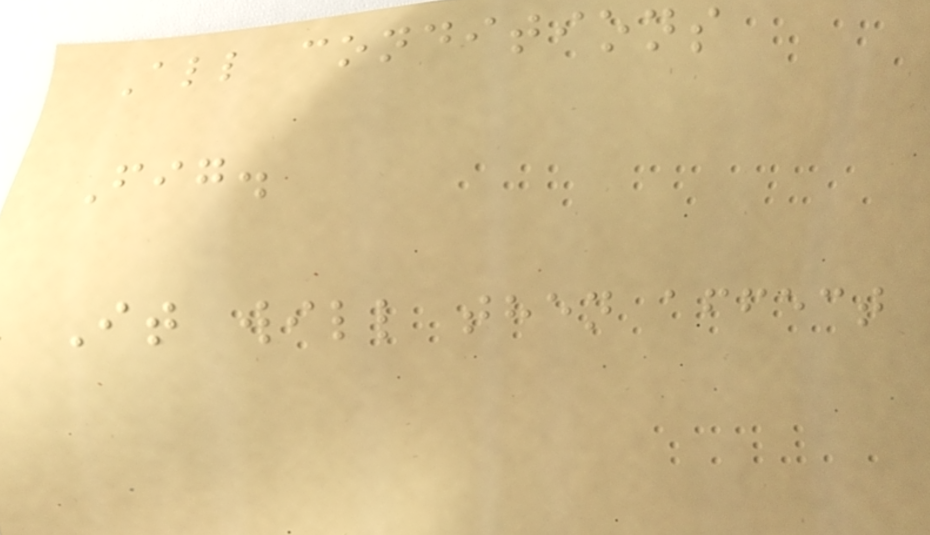All conditions
Fig.
It will then affect
